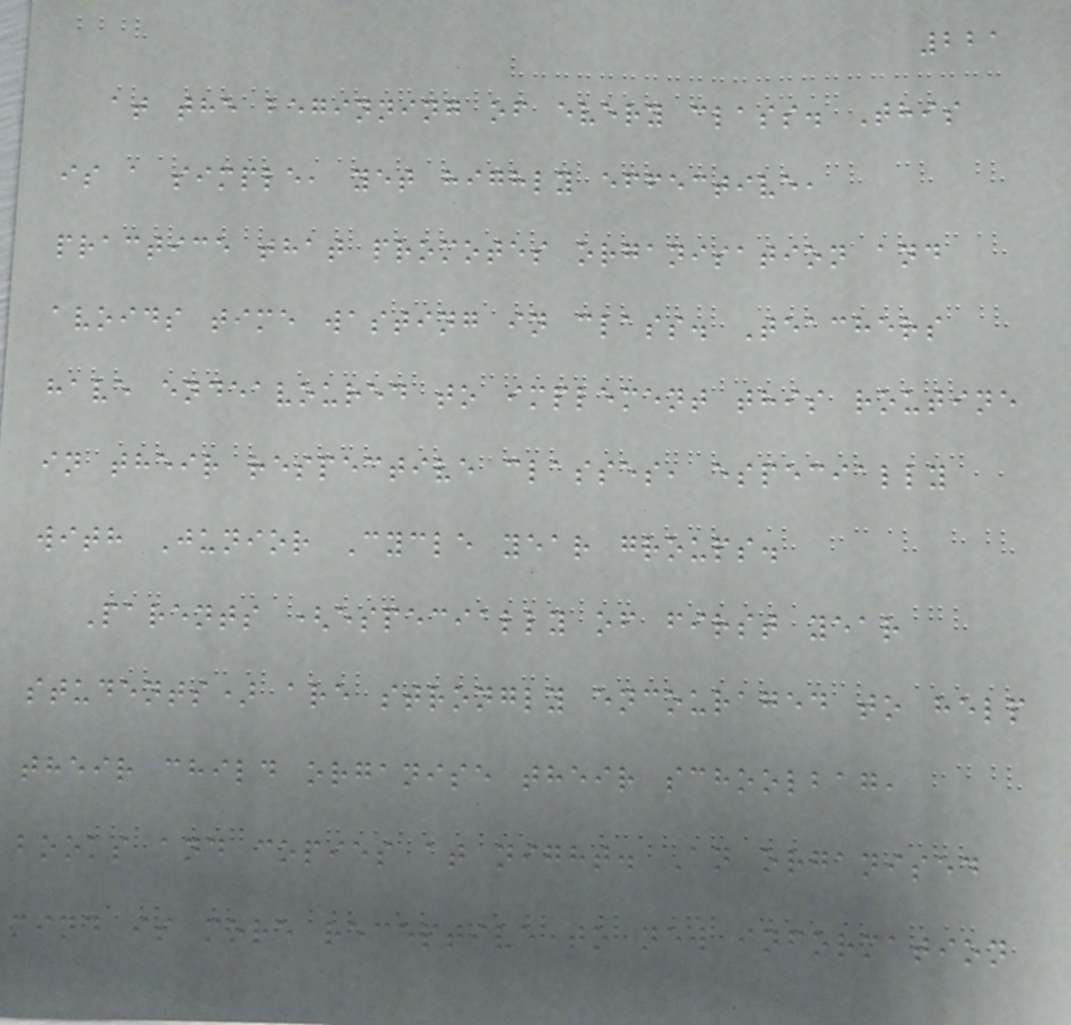221
at the beginning of every class. This
is a simple, yet highly effective,
practice that promotes organisation and
avoids time wasting in class. Teachers
have endeavoured to implement this routine
in their respective classes, especially
with Junior Cycle year groups.
Parents (especially of first year
students) are strongly encouraged to help
their child organise their schoolbag,
books and copies at night. An organised
mind is more receptive to new information
